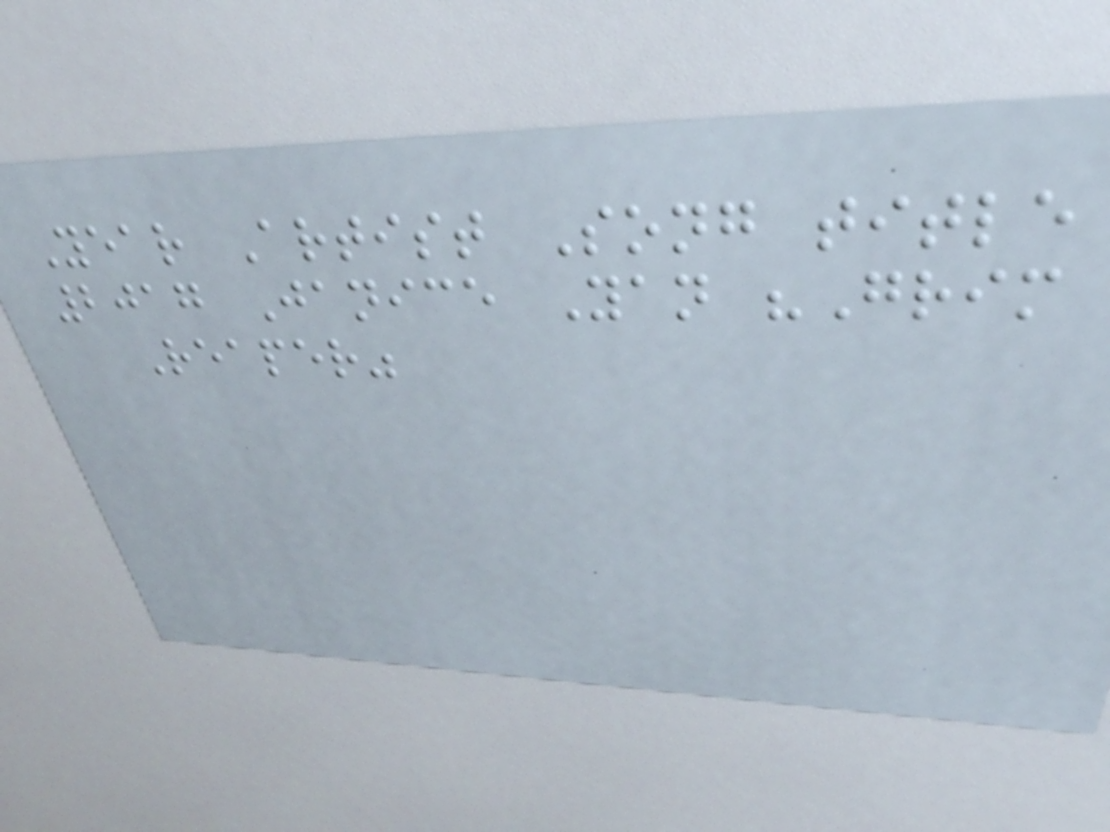Year Artist Song title
2017 Janice Yan "Grim
Reaper"
